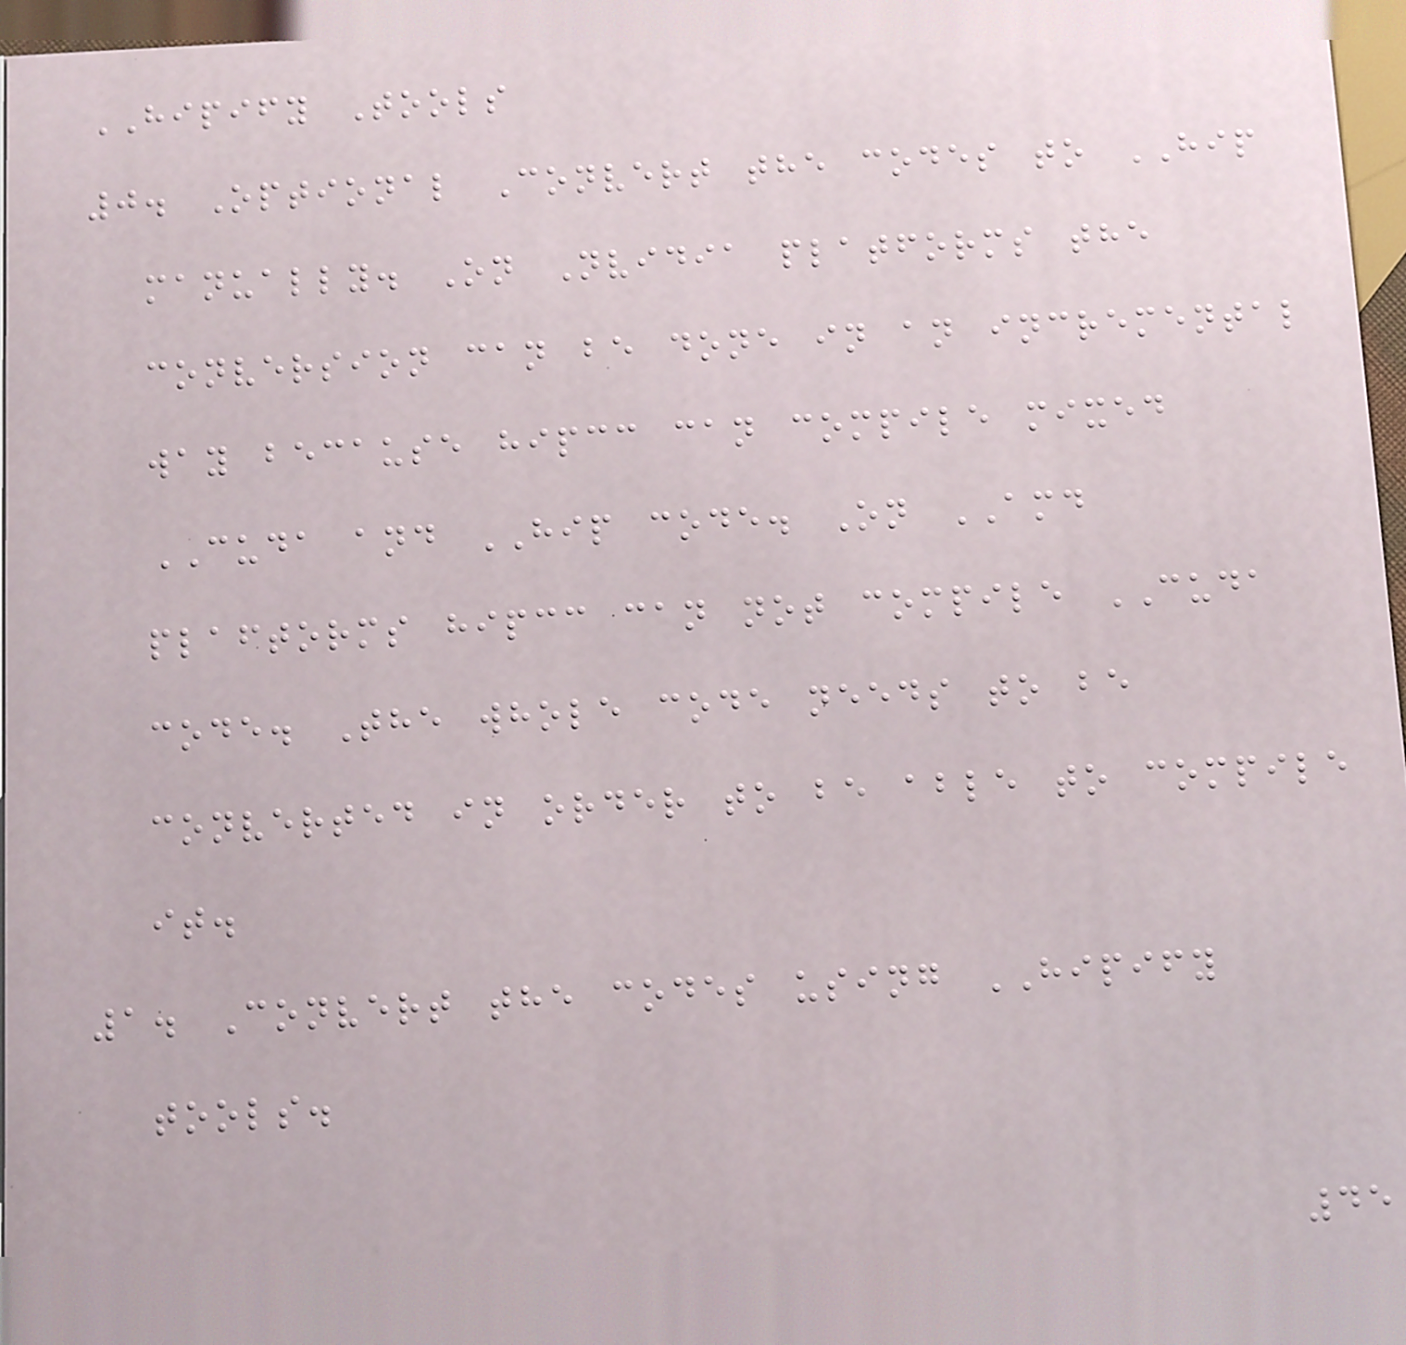HIPIFY Tools
0. Optional Convert the codes to HIP
manually. On Nvidia platforms the
conversion can be done in an incremental
way because hipcc can compile mixed
CUDA and HIP code. On AMD
plaftorms hipcc can not compile CUDA
code. The whole code needs to be
converted in order to be able to compile
it.
1. Convert the codes using HIPIFY
tools.
45
